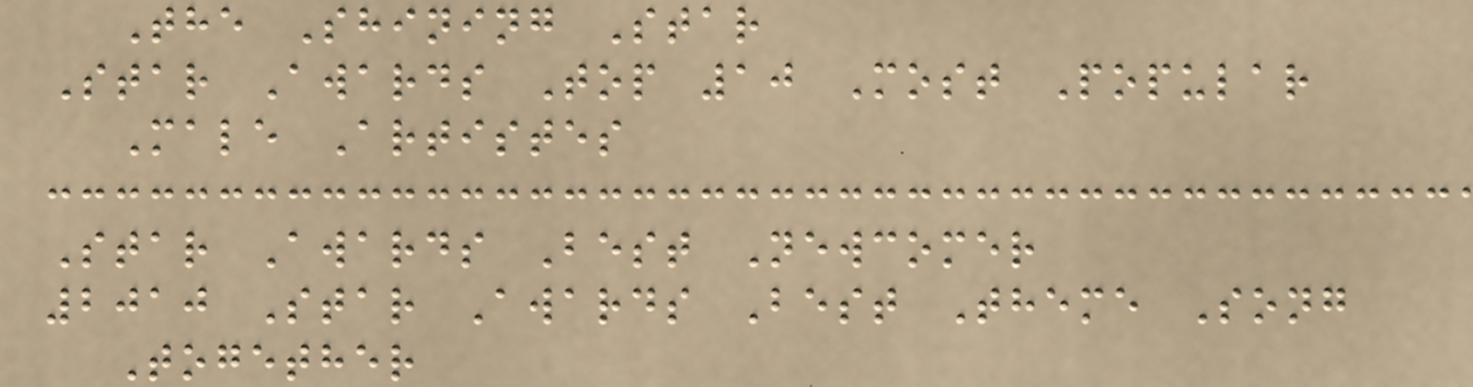The Shining Star
Star Awards Top 10 Most Popular
Male Artistes
Star Awards Best Newcomer
2010 Star Awards Best Theme Song
Together
